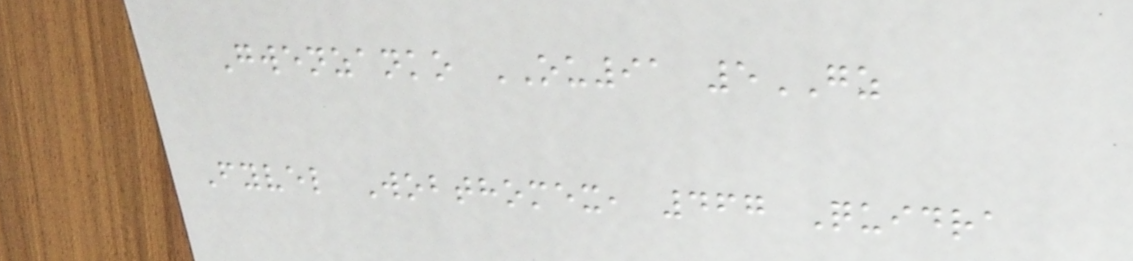Gwenzanko OU91 5GZ
Fyvel Wobthomex, 467 Quidra
